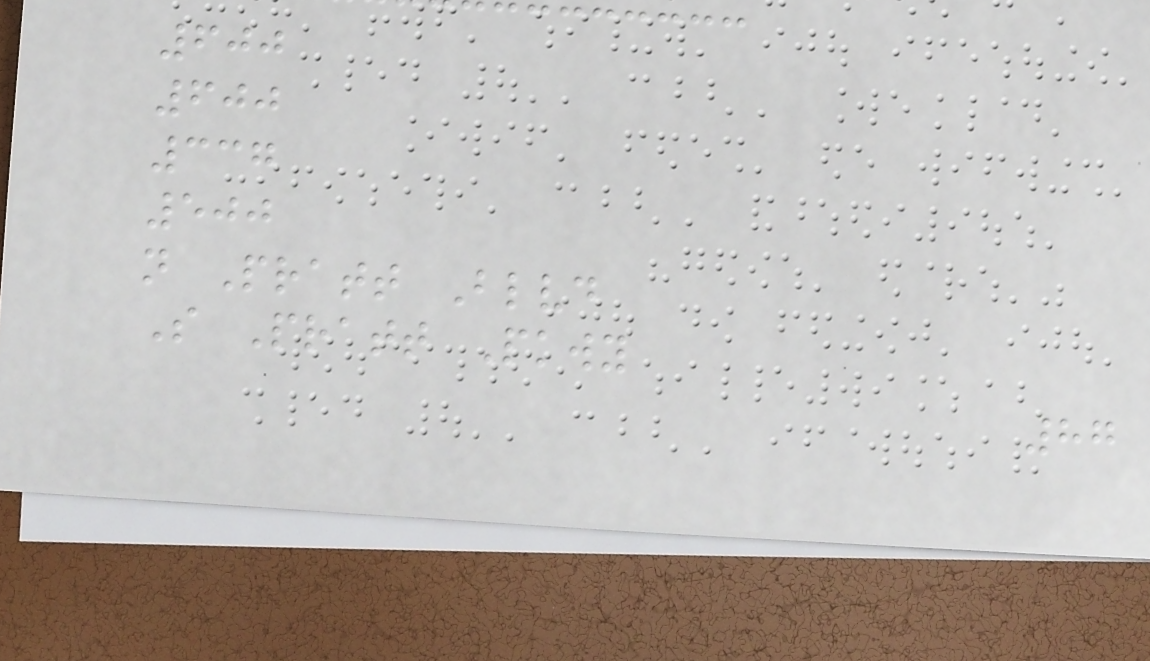600
600
337
500
n Pratt Blvd
S Pratt Pkwy
87
